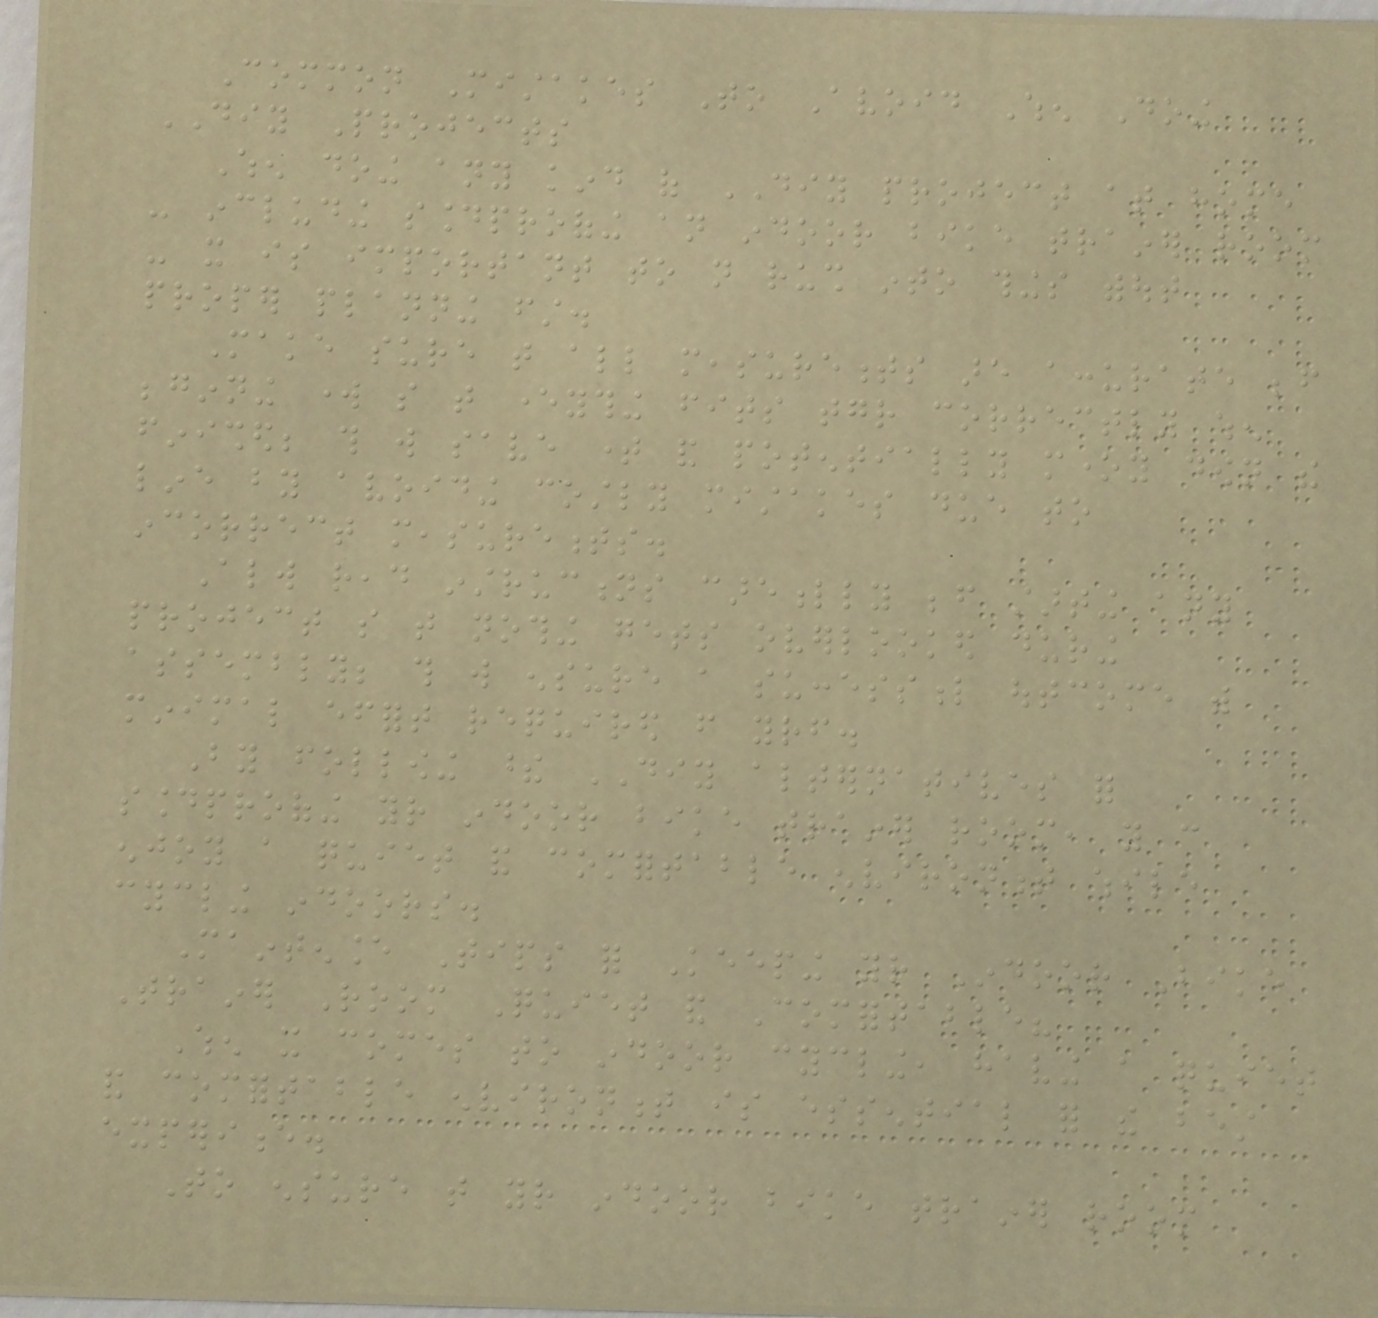Common Mistakes To Avoid When Doing
DIY Projects
When doing any kind of DIY project at home
- including soundproofing an indoor bike trainer room
- it is important to not rush into things without
proper planning first.
Make sure that all measurements are accurate before
beginning work so that everything fits together correctly when
finished; this will save time and potentially money down the
line by avoiding costly mistakes due to
incorrect measurements.
Always read instructions carefully before starting any
project so that nothing gets overlooked during
assembly; this will ensure a successful outcome with
minimal effort required from yourself.
By following these DIY alternatives for
soundproofing your indoor bike trainer room, you can
enjoy a quiet and comfortable environment while
cycling indoors.
Maintenance Tips for Keeping your Indoor Bike
Trainer Room Quiet and Comfortable?
When it comes to indoor cycling, having a quiet
and comfortable environment is essential for the best
experience.
To ensure that your indoor bike trainer room
